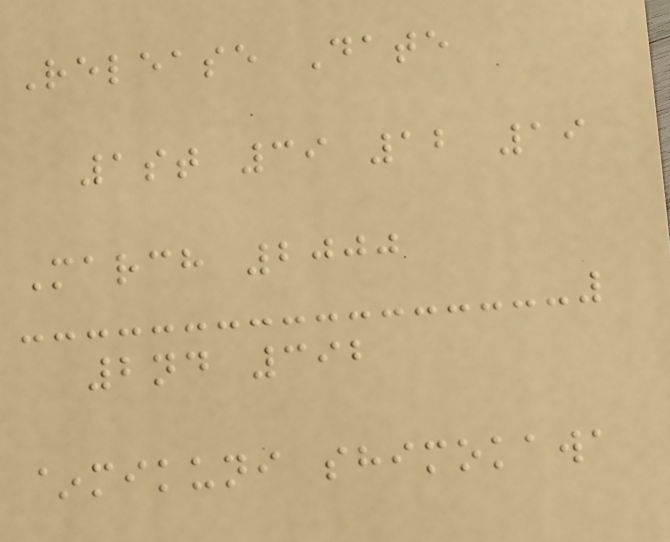Release Date
1st 39 12 19
March 2000
2nd 392
~mikuni shimokawa
